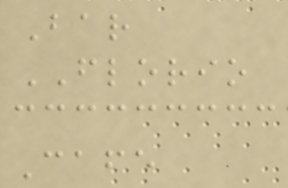Bar
FLORIO
Cafe
